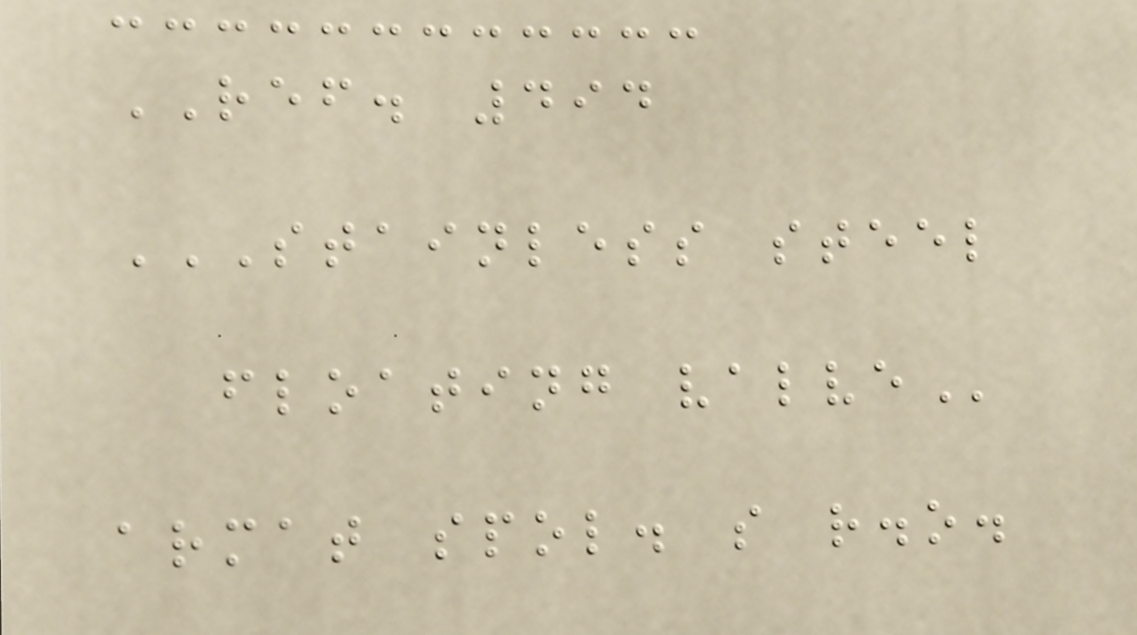REF. 494
STAINLESS STEEL
FLOATING VALVE
armat spol. s r.o.
